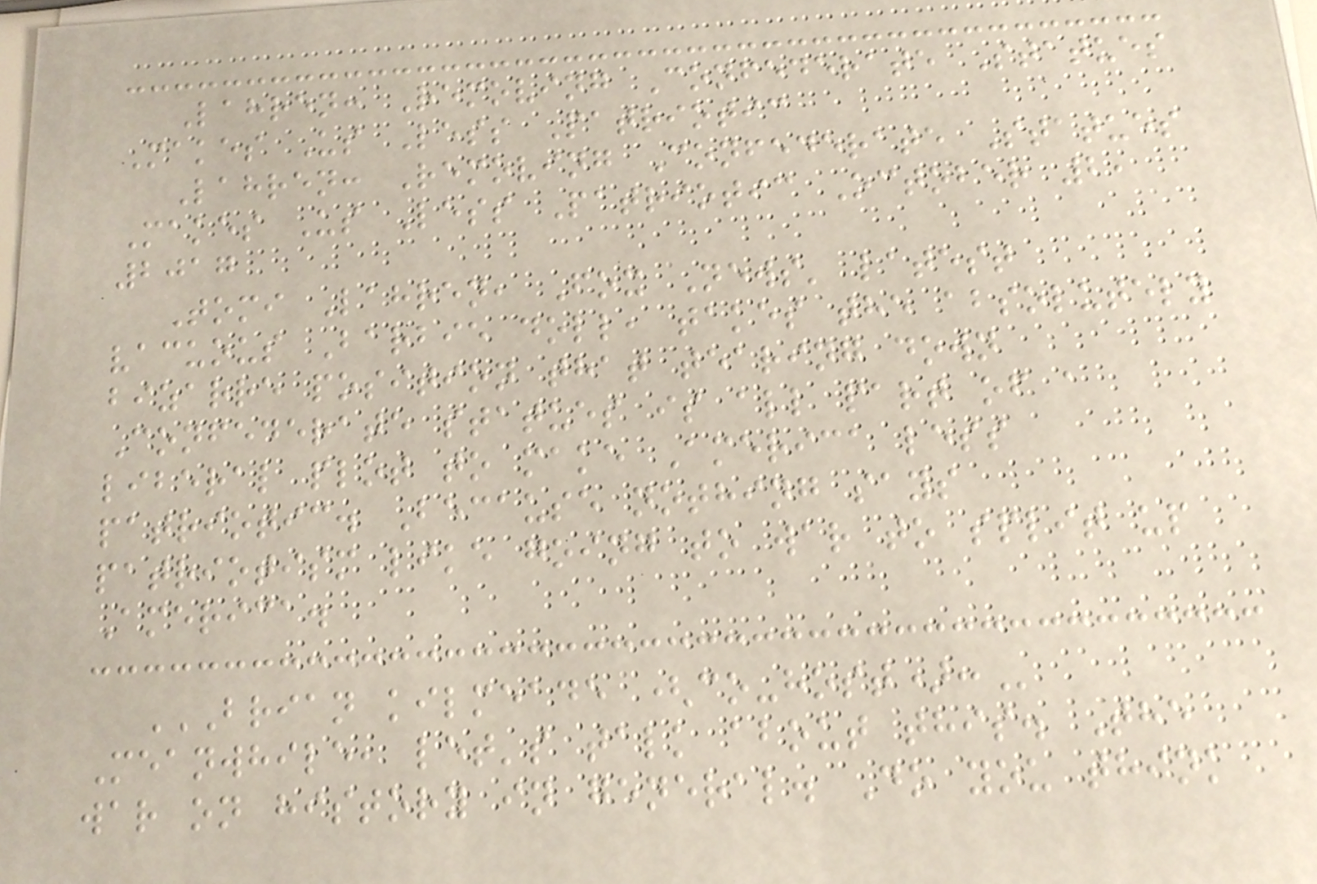Lahren: Removing Confederate Statues
Makes Us Less Patriotic
Lahren: Removing Confederate Statues
Makes Us Less Patriotic October 2,
2017
Tomi Lahren, Fox News' latest
vacuous Barbie doll, takes the absolutely
bizarre position that tearing down
Confederate statues is all part of a
liberal plot to make America less
patriotic. Because nothing says
patriotism like going to war to split up
America.
BRIAN KILMEADE (CO-HOST):
Meanwhile, let's talk about this. The
war on history in general. Do you think
